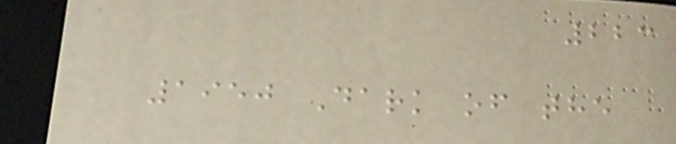223
1950 Dark of the
